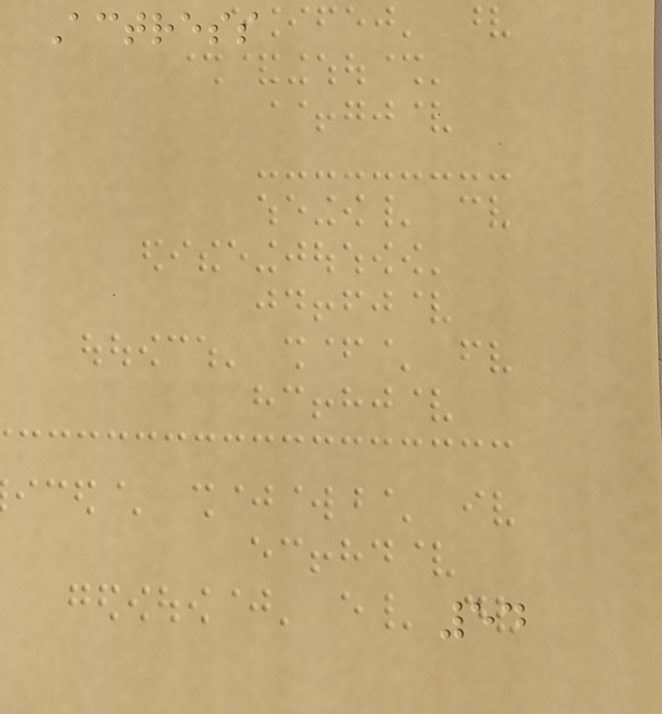Actress
54
